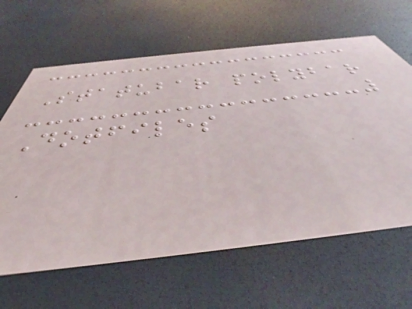Statubar polybar
Dotfiles
